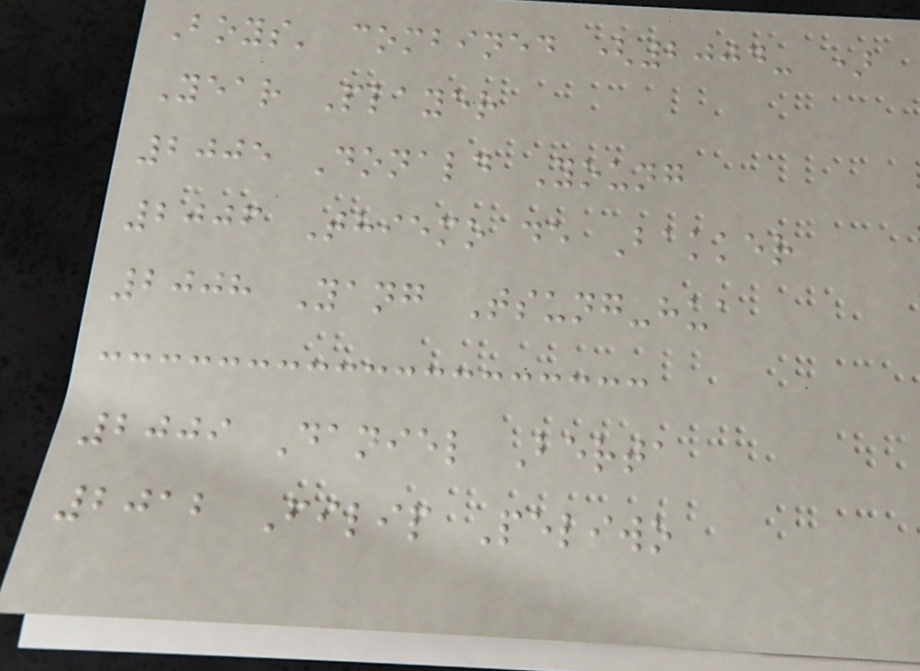Boys' combined (2004- )
Year Player
2005 Donald Young
2006 Thiemo de Bakker
2008 Yang Tsung-hua
2009 Daniel Berta
2012 Filip Peliwo
